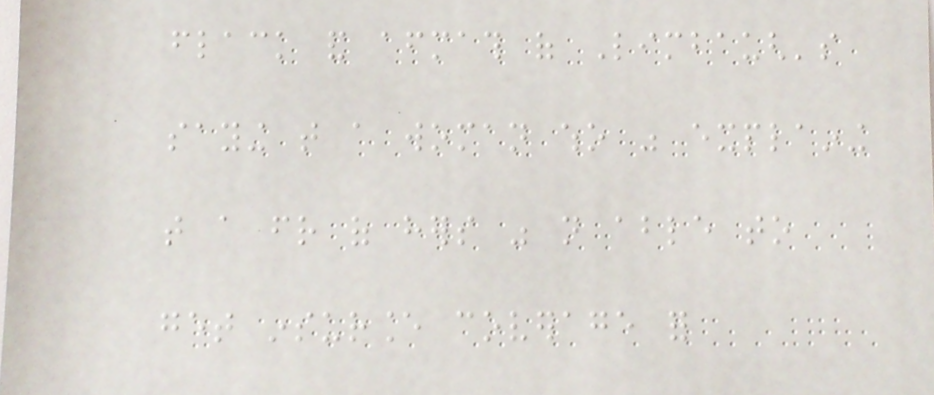flack and aftermath of Limbaugh's
saying that a woman who was explaining
that a friend of hers was not able to
get insurance coverage for
